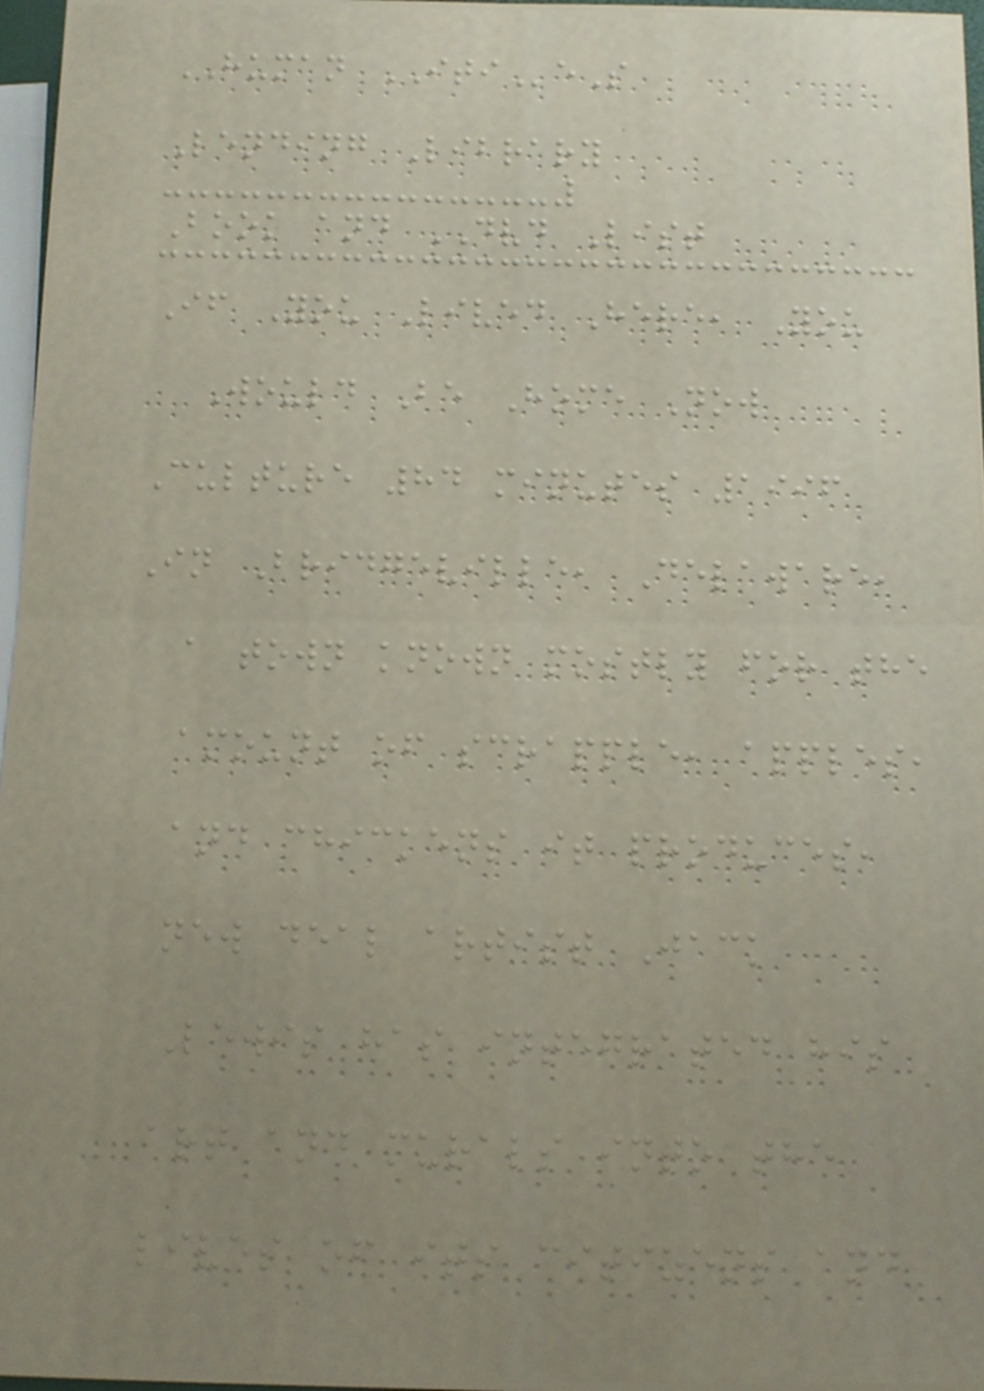HUMAN ITIeS
Lending Library
Book and DVD List
If You Lived Here, You
Would Be Home Now
Culture 84 minutes 1996
In Bridgeville, Delaware,
a town known mostly for the
amount of scrapple, apples,
and chickens it produces,
new deal artist Jack
Lewis has integrated his
art and murals into the
lives of its citizens and
